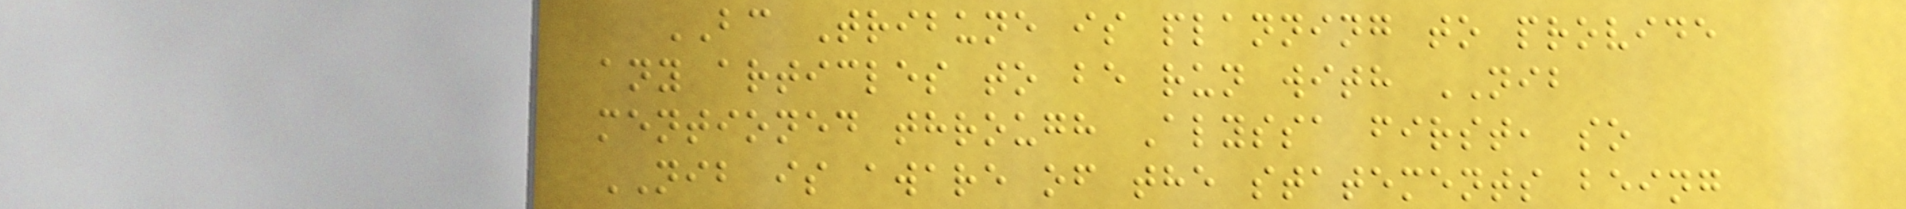BC Tribune is planning to provide
any articles to be run with NIB
mentioned through Alyssa first, so
NIB is aware of the statements being
